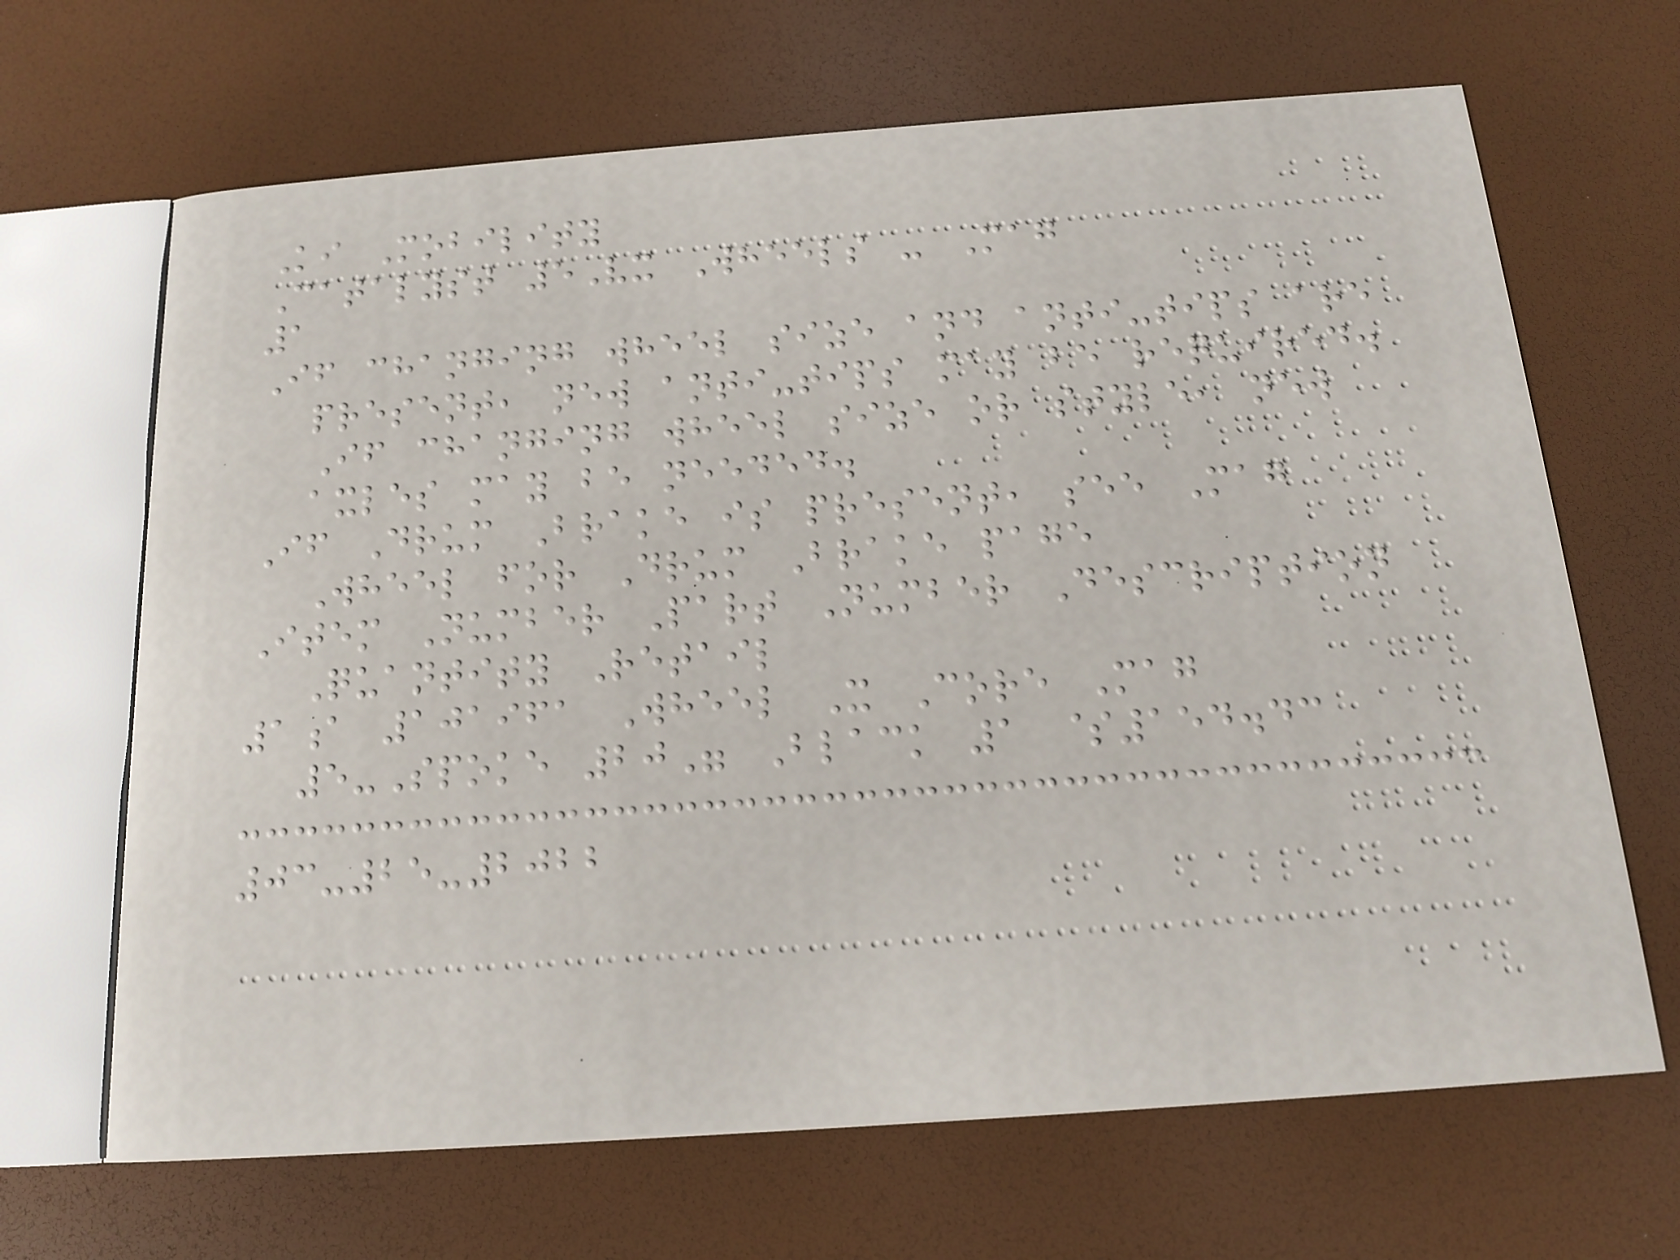Ki Mobility
Catalyst 5Vx Wheels - Mag
1
If changing wheel size and anti-tips are
present, new anti-tips may be required.
If changing wheel size or style, new
axles may be needed.
If Drum Brake is present, see Mag
Wheel for Drum Brake page
Item Number Part Number Description
Quantity Retail
1a 101961 Wheel X Core Mag
5-Spoke 20" Black 1 $154.43
03-25-2022
